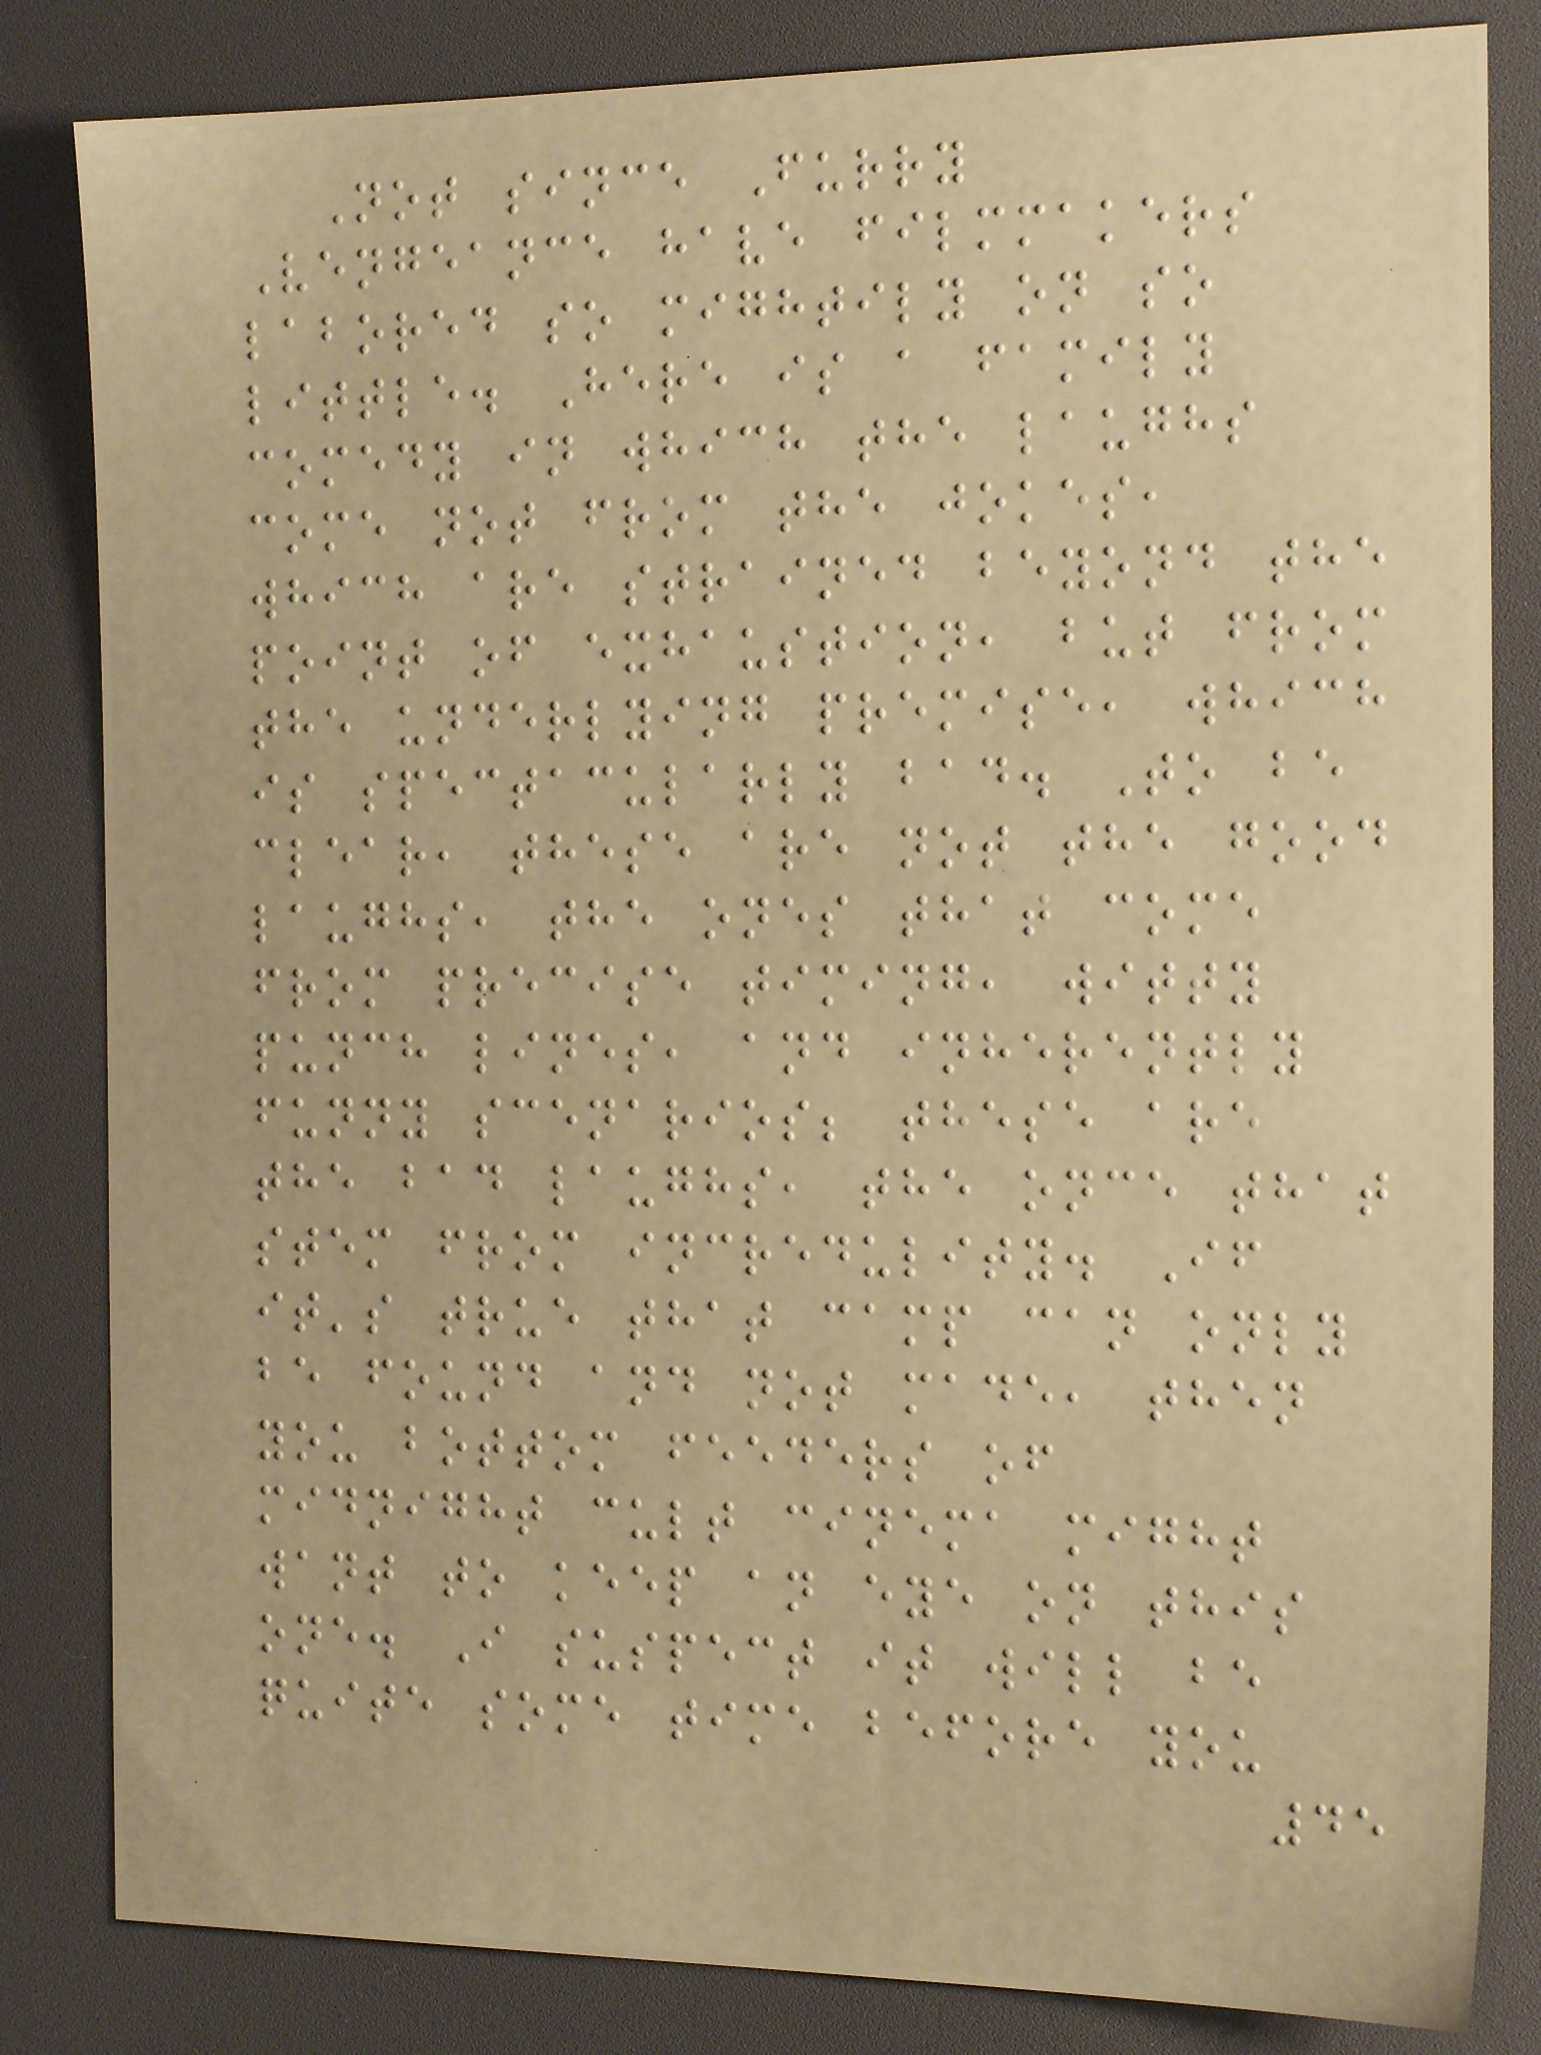Not since Furry
Vengeance have filmmakers
labored so mightily on so
little. Here is a family
comedy in which the laughs
come not from the jokes,
which are strained beyond the
point of exhaustion, but from
the underlying premise, which
is spectacularly bad. To be
clear, these are not the good
laughs, the ones that come
from precise timing, witty
punch lines, and inherently
funny scenarios; these are
the bad laughs, the once that
stem from incredulity. If
it's true that camp can only
be found and not made, then
you bottom feeders of
midnight cult cinema might
want to keep an eye on this
one. I suspect it will be
quite some time before you
45
